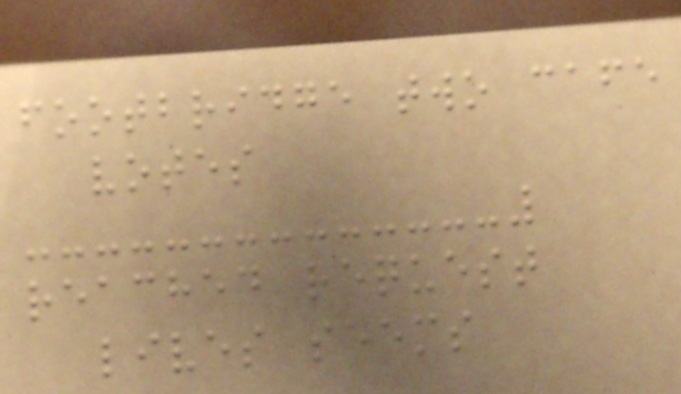footbridge two cafe
votes
reached request
lives seems
